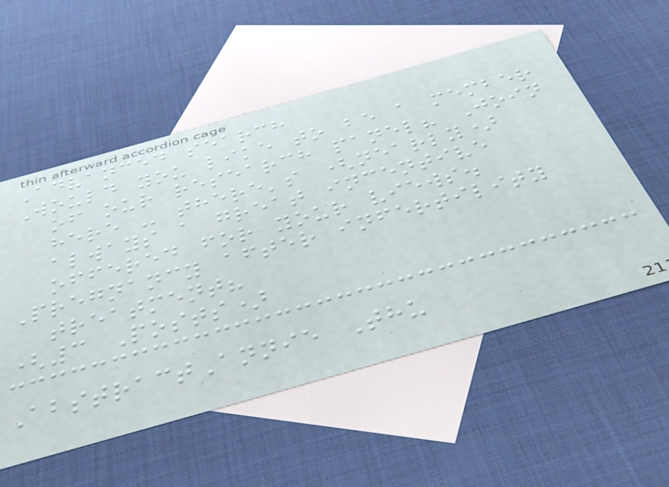Advanced search
Would you like to be a member
of our research panel? Join
here - there's (nearly)
always a great incentive
offered for your views.
Pregnancy after infertility
treatment?
(3 Posts)
AbstractAnnie Thu
